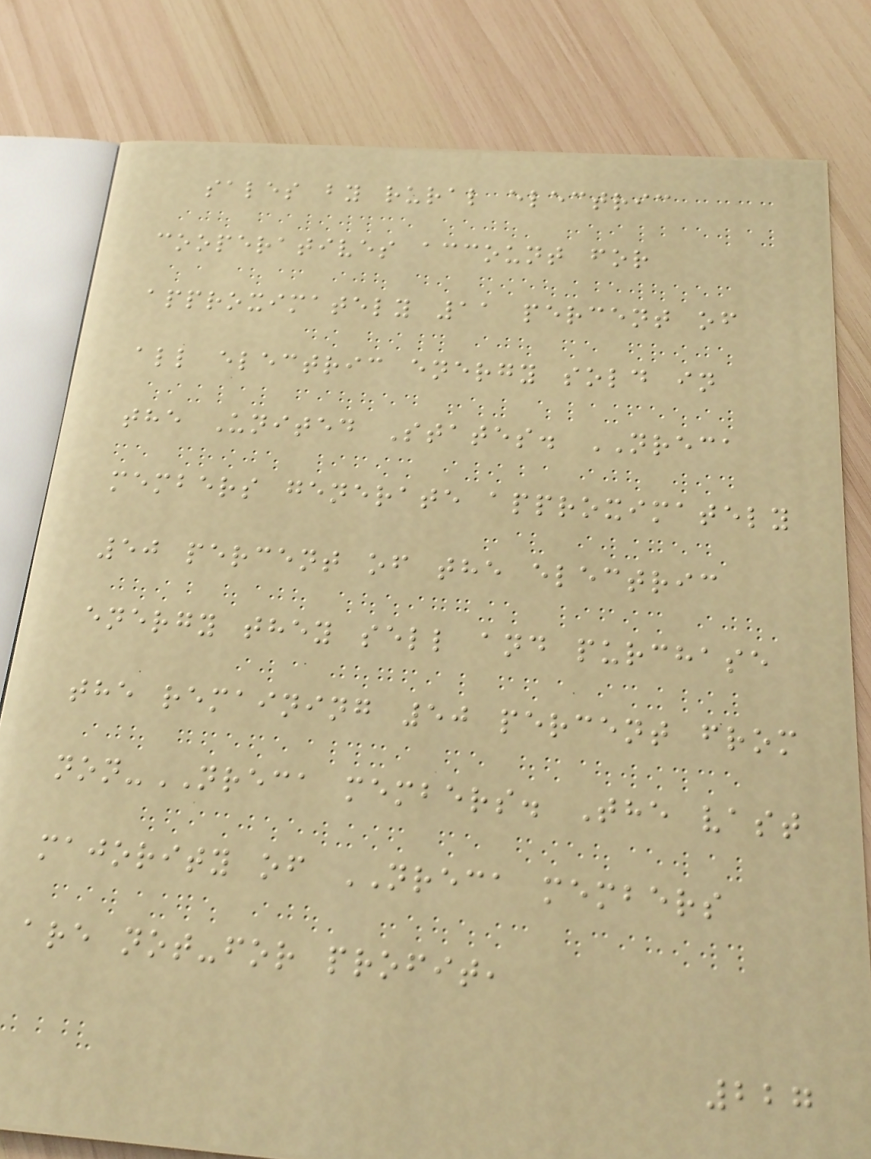sales by rural electric
cooperatives account for
approximately 11 percent of
all electric energy sold in
the United States. NRECA
members generate approximately
50 percent of the electric
energy they sell and purchase
the remaining 50 percent from
non-NRECA members. The vast
majority of NRECA members
are not-for profit,
227
